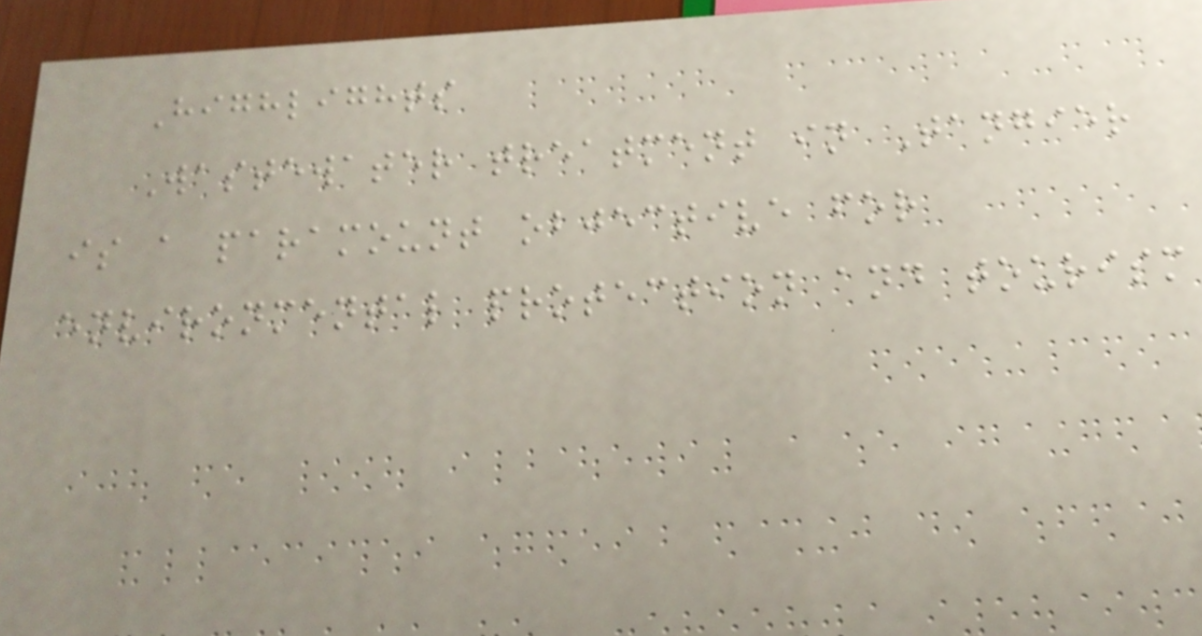Highlights
Wastewater treatment in Tangier
is a paramount objective for
environmental protection and tourism
